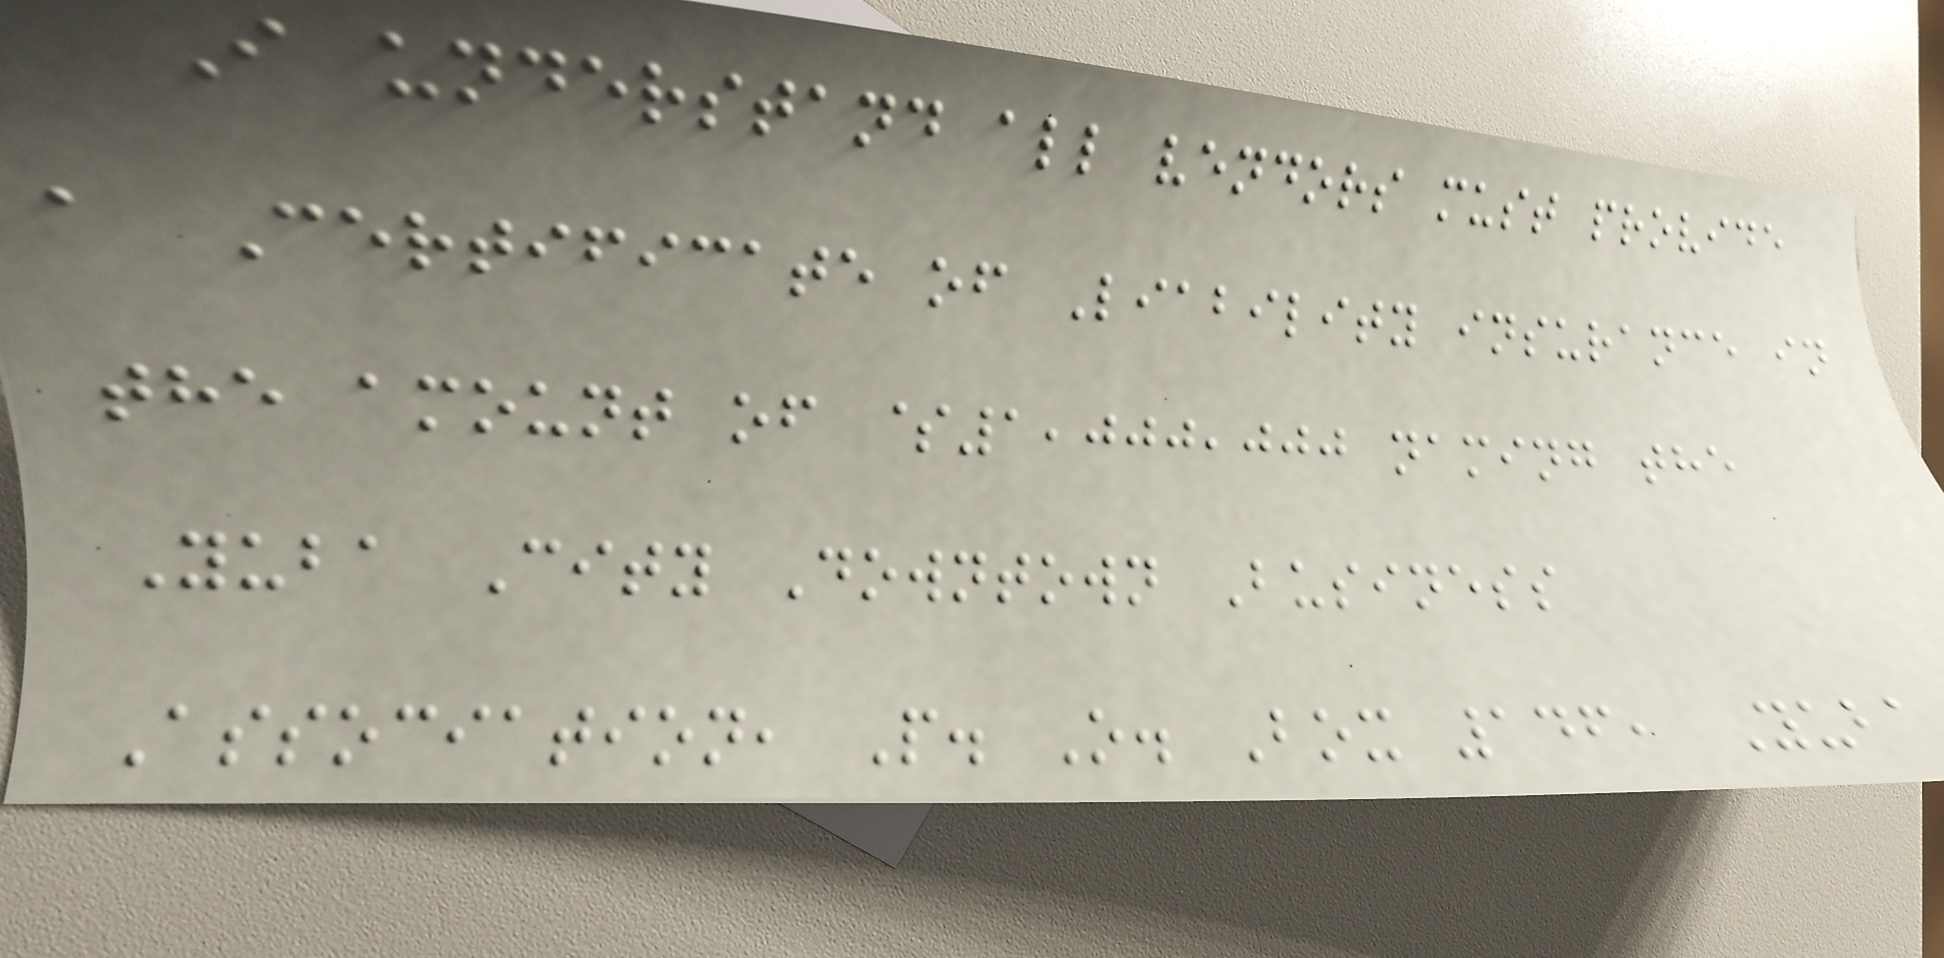I understand all vendors must provide
a Certificate of Liability insurance in
the amount of $1,000,000 naming the
Yuba City Downtown Business
Association, P. O. Box 146, Yuba
